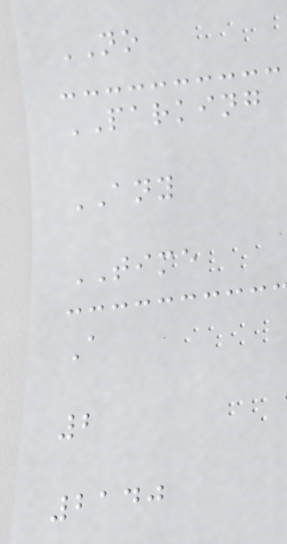NO
PARKING
ANY
TIME
A
2
2140
